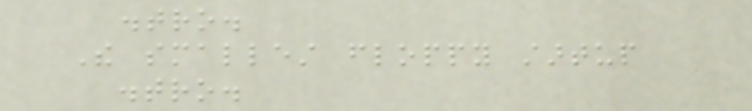distro.
The smallest floppy startup
distro.
